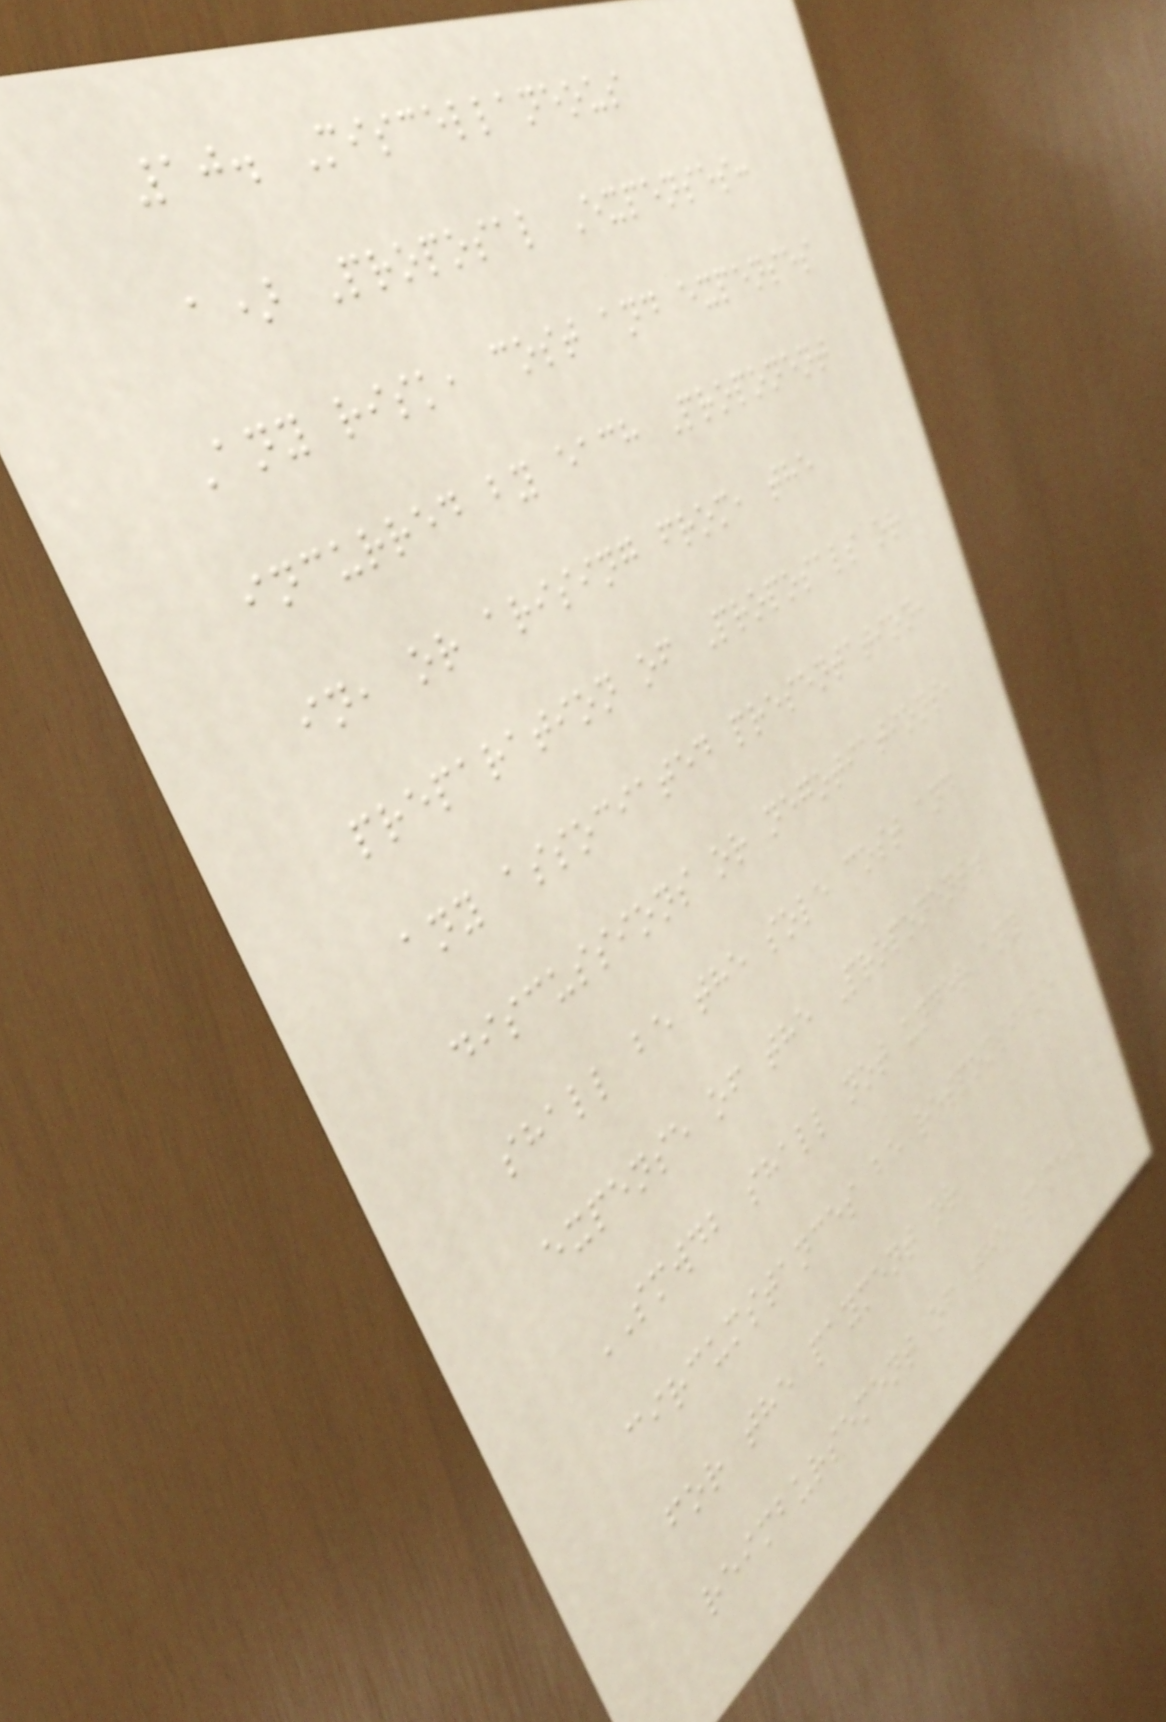10. Miscellaneous
a) Proposal Expenses:
Any risk, cost and expenses
incurred by each Proponent
in, or arising from, the
preparation of Proposals or
any associated presentation,
discussions or negotiations,
shall be the sole cost and
expense of the Proponent.
SMWDB shall not under any
circumstances be responsible
for the payment or
reimbursement of the same.
